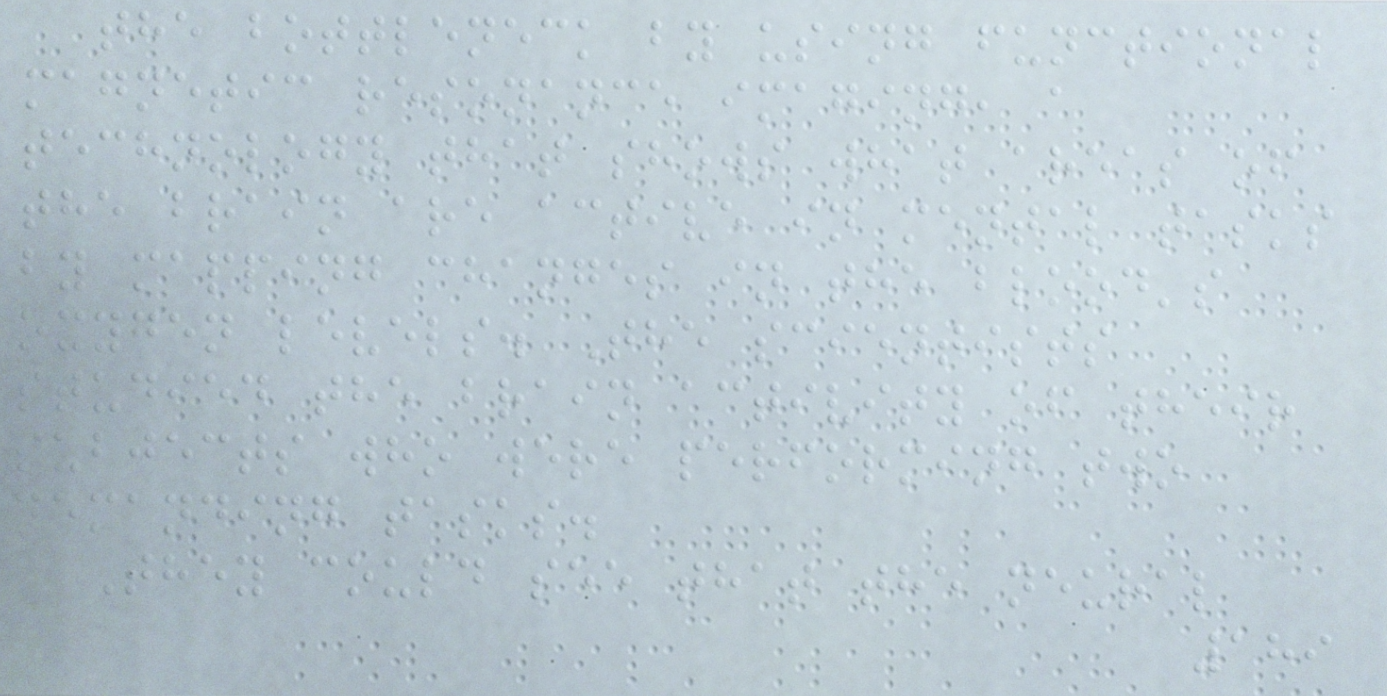the bottleneck by using functional
magnetic resonance imaging, a
technology that shows what areas of
the brain are active in mental tasks
by mapping changes in the blood's
oxygen levels. The scientists
studied the brain activity of their
subjects who were performing two
demanding tasks.
They could see that the neural
189
